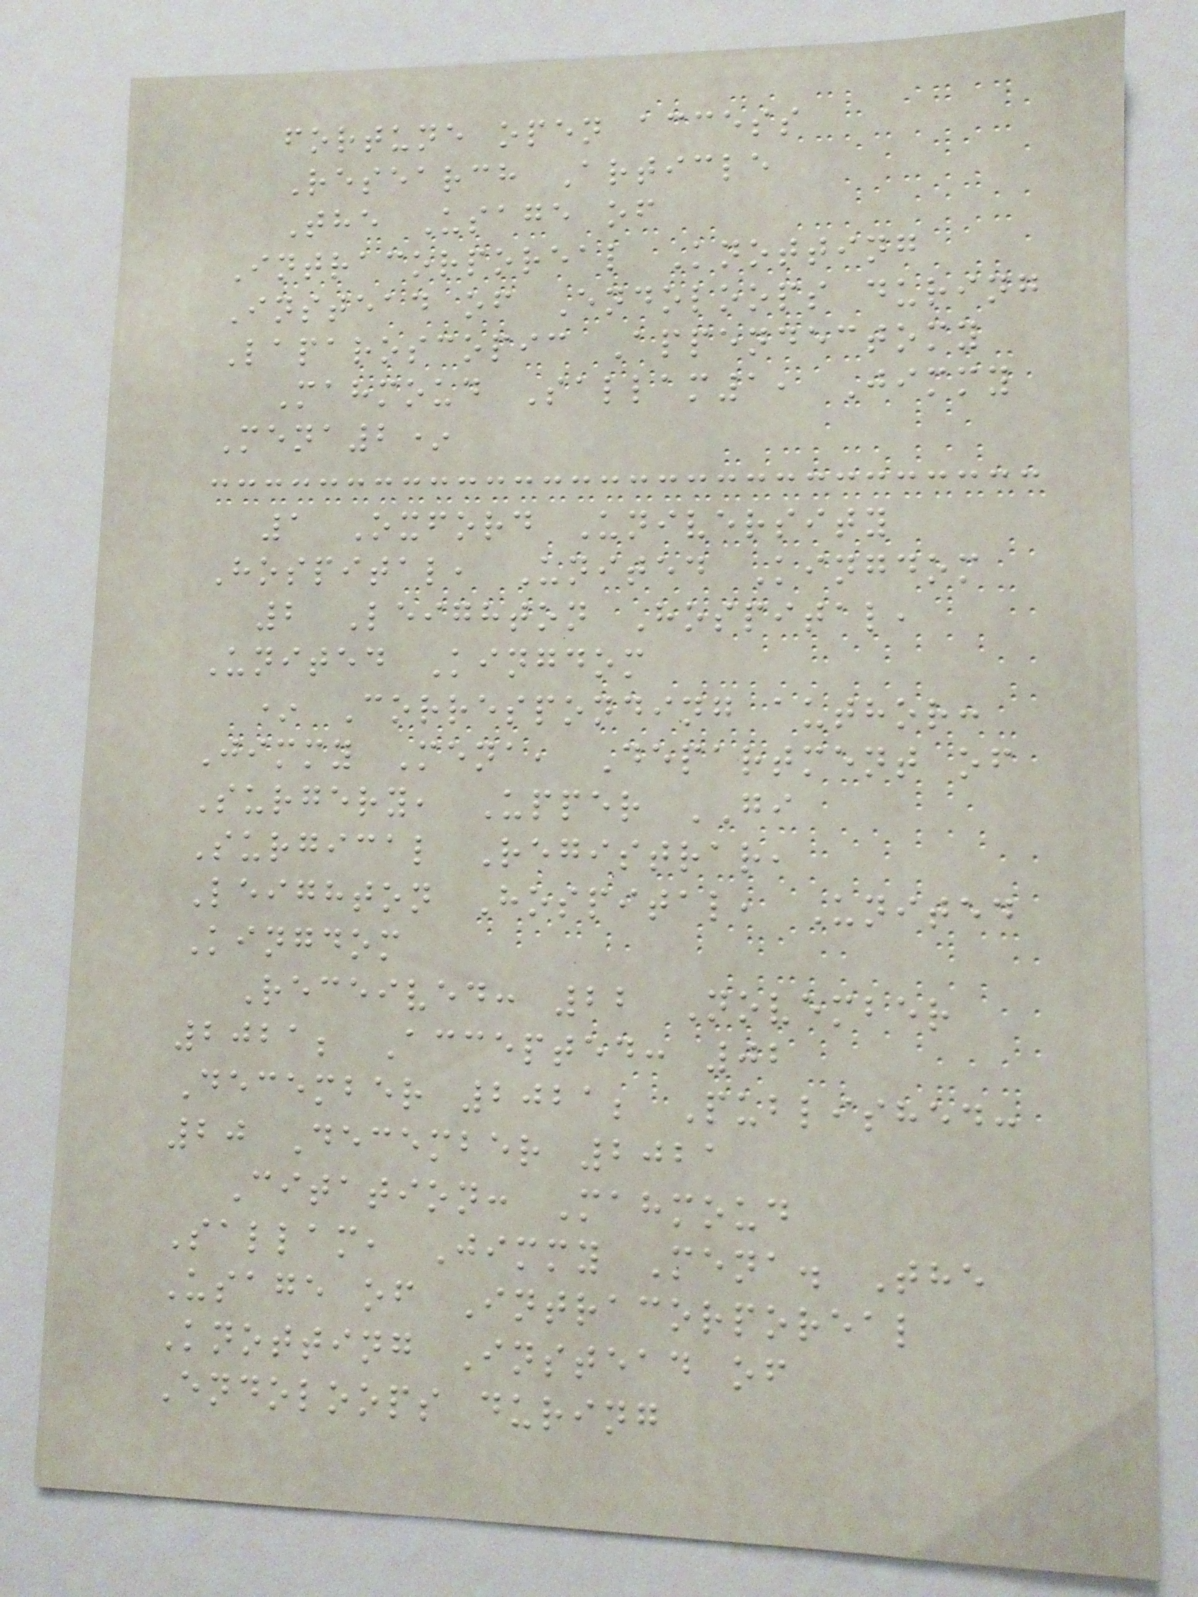fortune open access
Research Article
The Usage of
Intracorporeal Knotting
Instead of Endoloops during
Laparoscopic Appendectomy
Mahmoud Sallam1, Jimmy
Mena2*
1 Oxford University
Hospital, United Kingdom
2 Leighton Hospital,
United Kingdom
* Corresponding author:
Jimmy Mena, Department of
Surgery, Upper GI
Surgical Registrar,
Leighton Hospital, United
Kingdom
Received: 22 November
2021; Accepted: 02
December 2021; Published:
20 December 2021
Citation: Mahmoud
Sallam, Jimmy Mena. The
Usage of Intracorporeal
Knotting Instead of
Endoloops during
